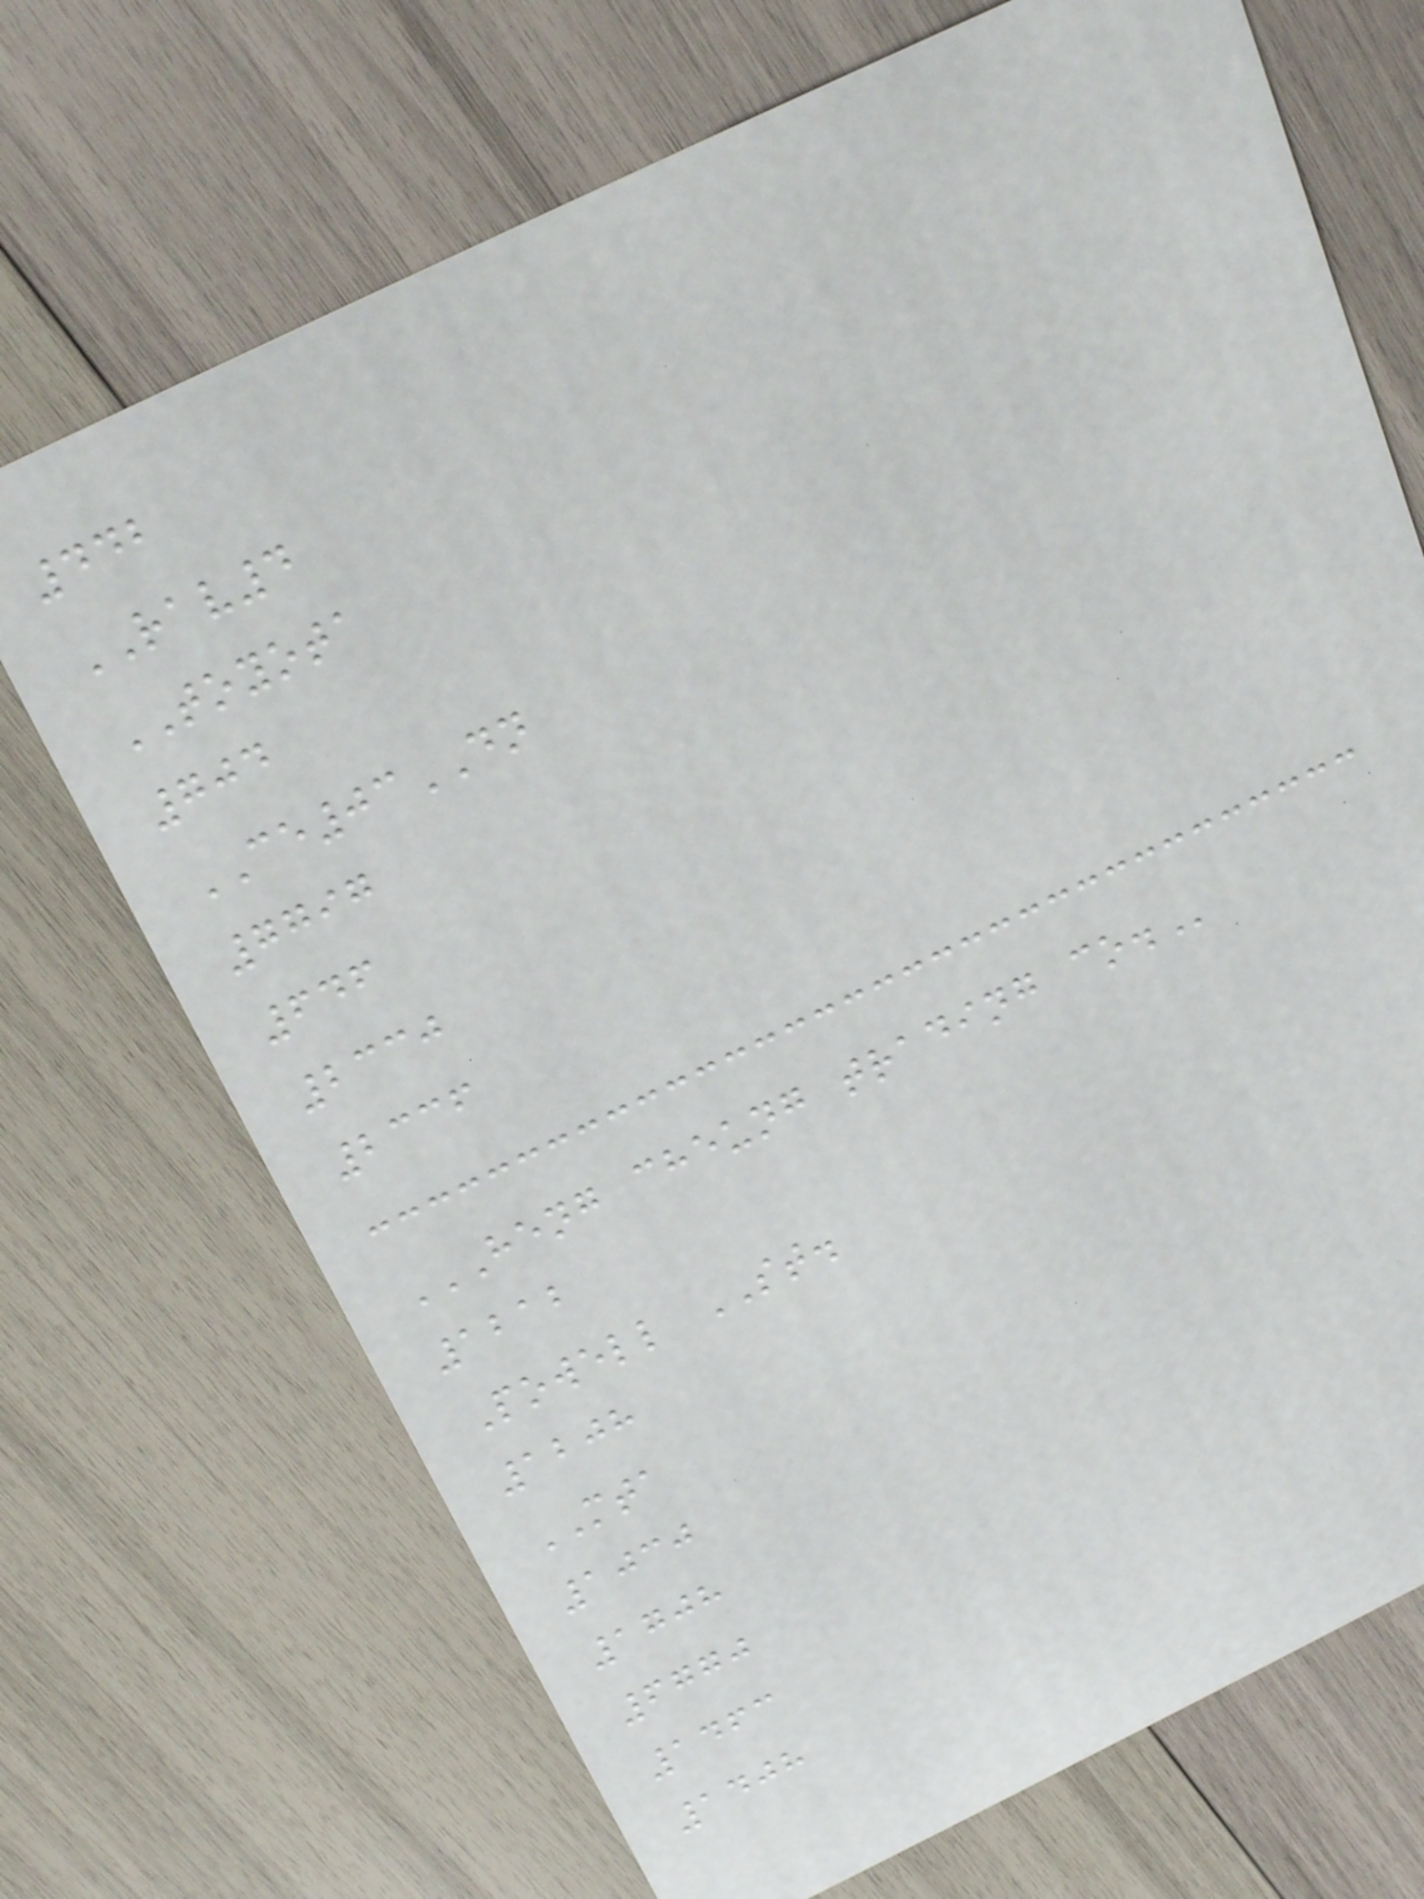442
RAV4
TOYOTA
704
CE03DN
7797
646
2330
2336
HENG CHEUNG TRADING CO.
1212
Powell ST.
1208
MTA
1030
1708
6770
1463
1408
